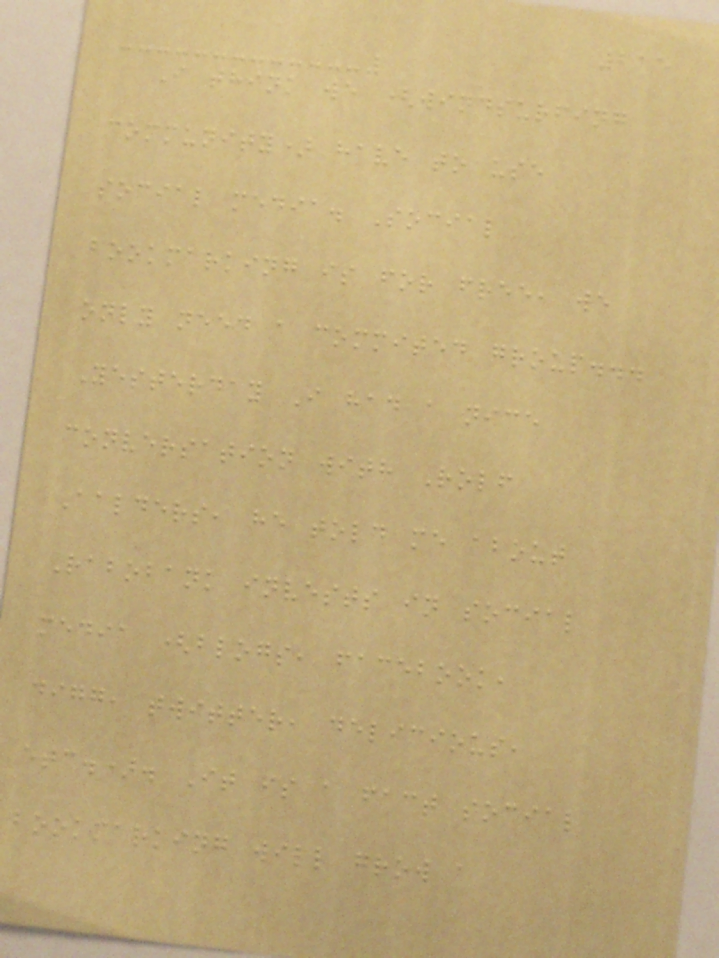215
I think we (windsurfing
community) have to use
social media. Social
bookmarking is for free, we
only need a commited group...
Yesterday I had a nice
conversation with Rolf
Aalders, he told me about
Rabobank invests in social
media (blogs, facebook,
digg, twitter, delicious,
etc.). It is a fact social
bookmarking will grow a
